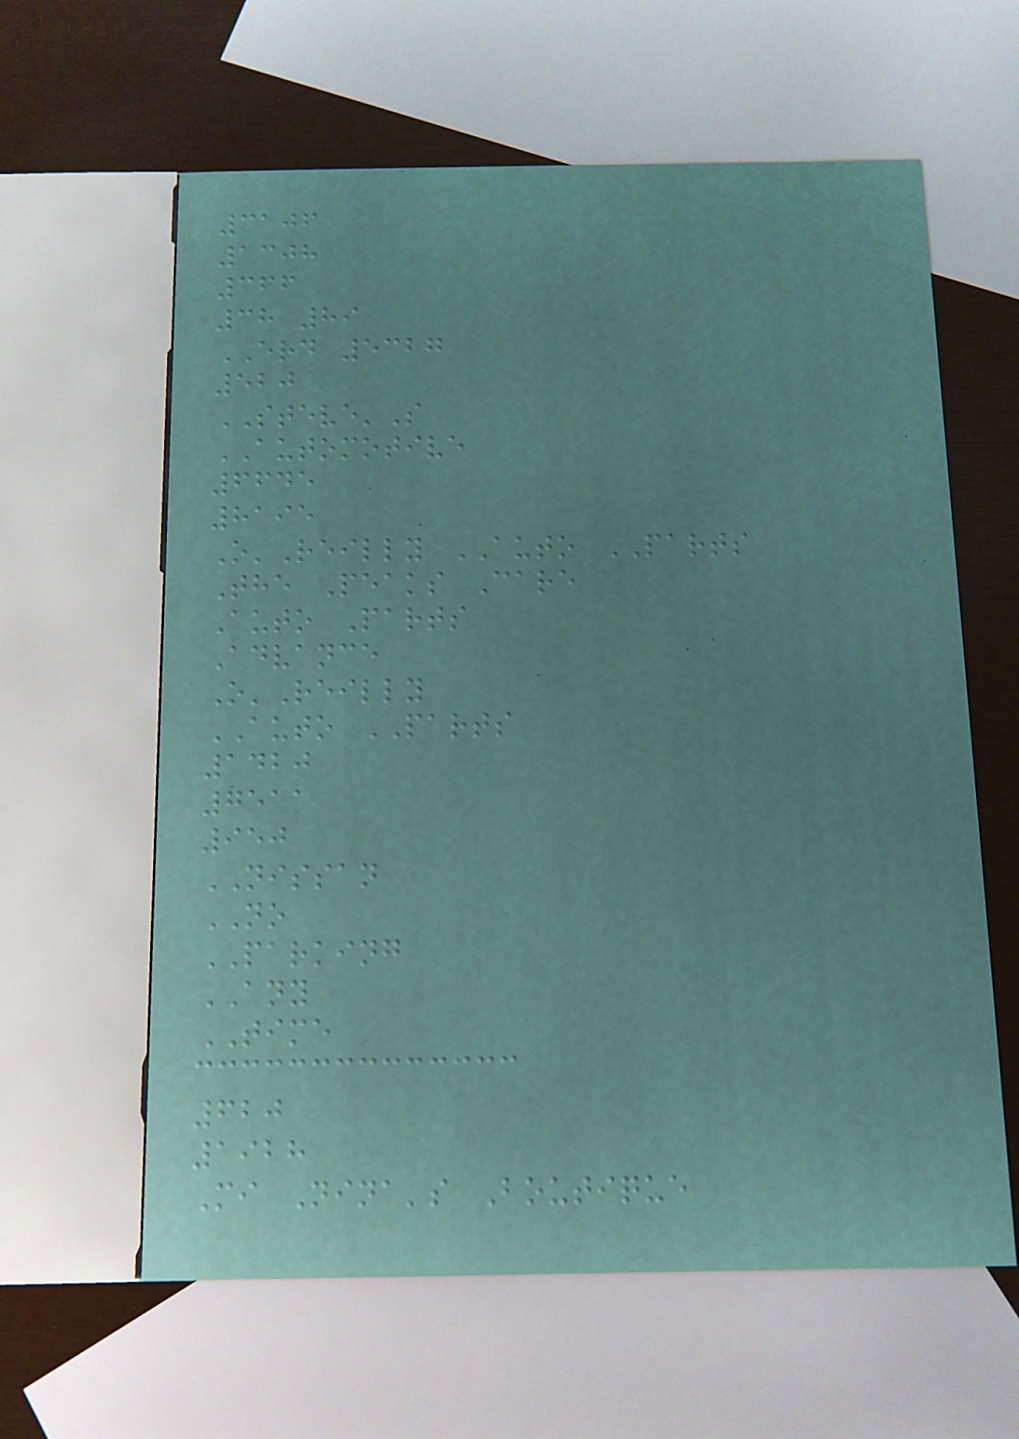3106
1308
366
38 89
ERD 5327
520
STEVE'S
AUTOMOTIVE
6645
8195
O'Reilly AUTO PARTS
The Peaks Care
Auto Parts
Advance
O'Reilly
AUTO PARTS
1420
7511
950
NISSAN
NO
PARKING
ANY
TIME
620
1928
Mi Nina's Boutique
